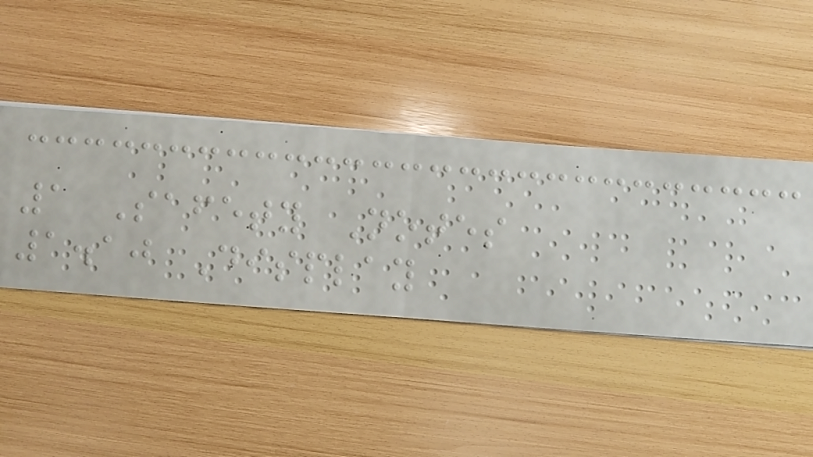1 Safety Notes
1.10 Display
